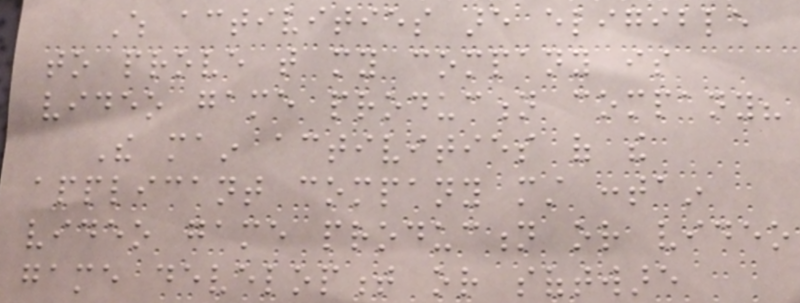Which activities are eligible
to prove that my company is
video game production company?
The main activities of the
applicant company must contain
video game production or video
game development or software
